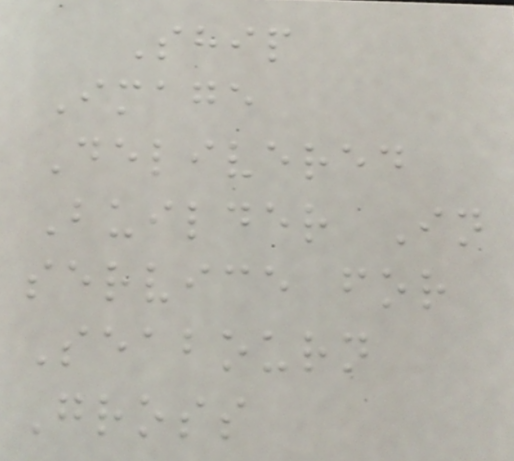Ship
Image
Delivered
Builder In
service for
Seabourn
Gross
